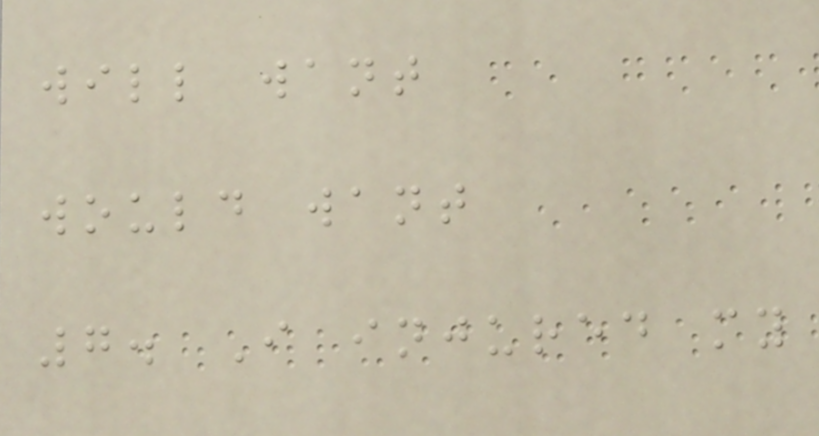will want
would want
7. I injured my
